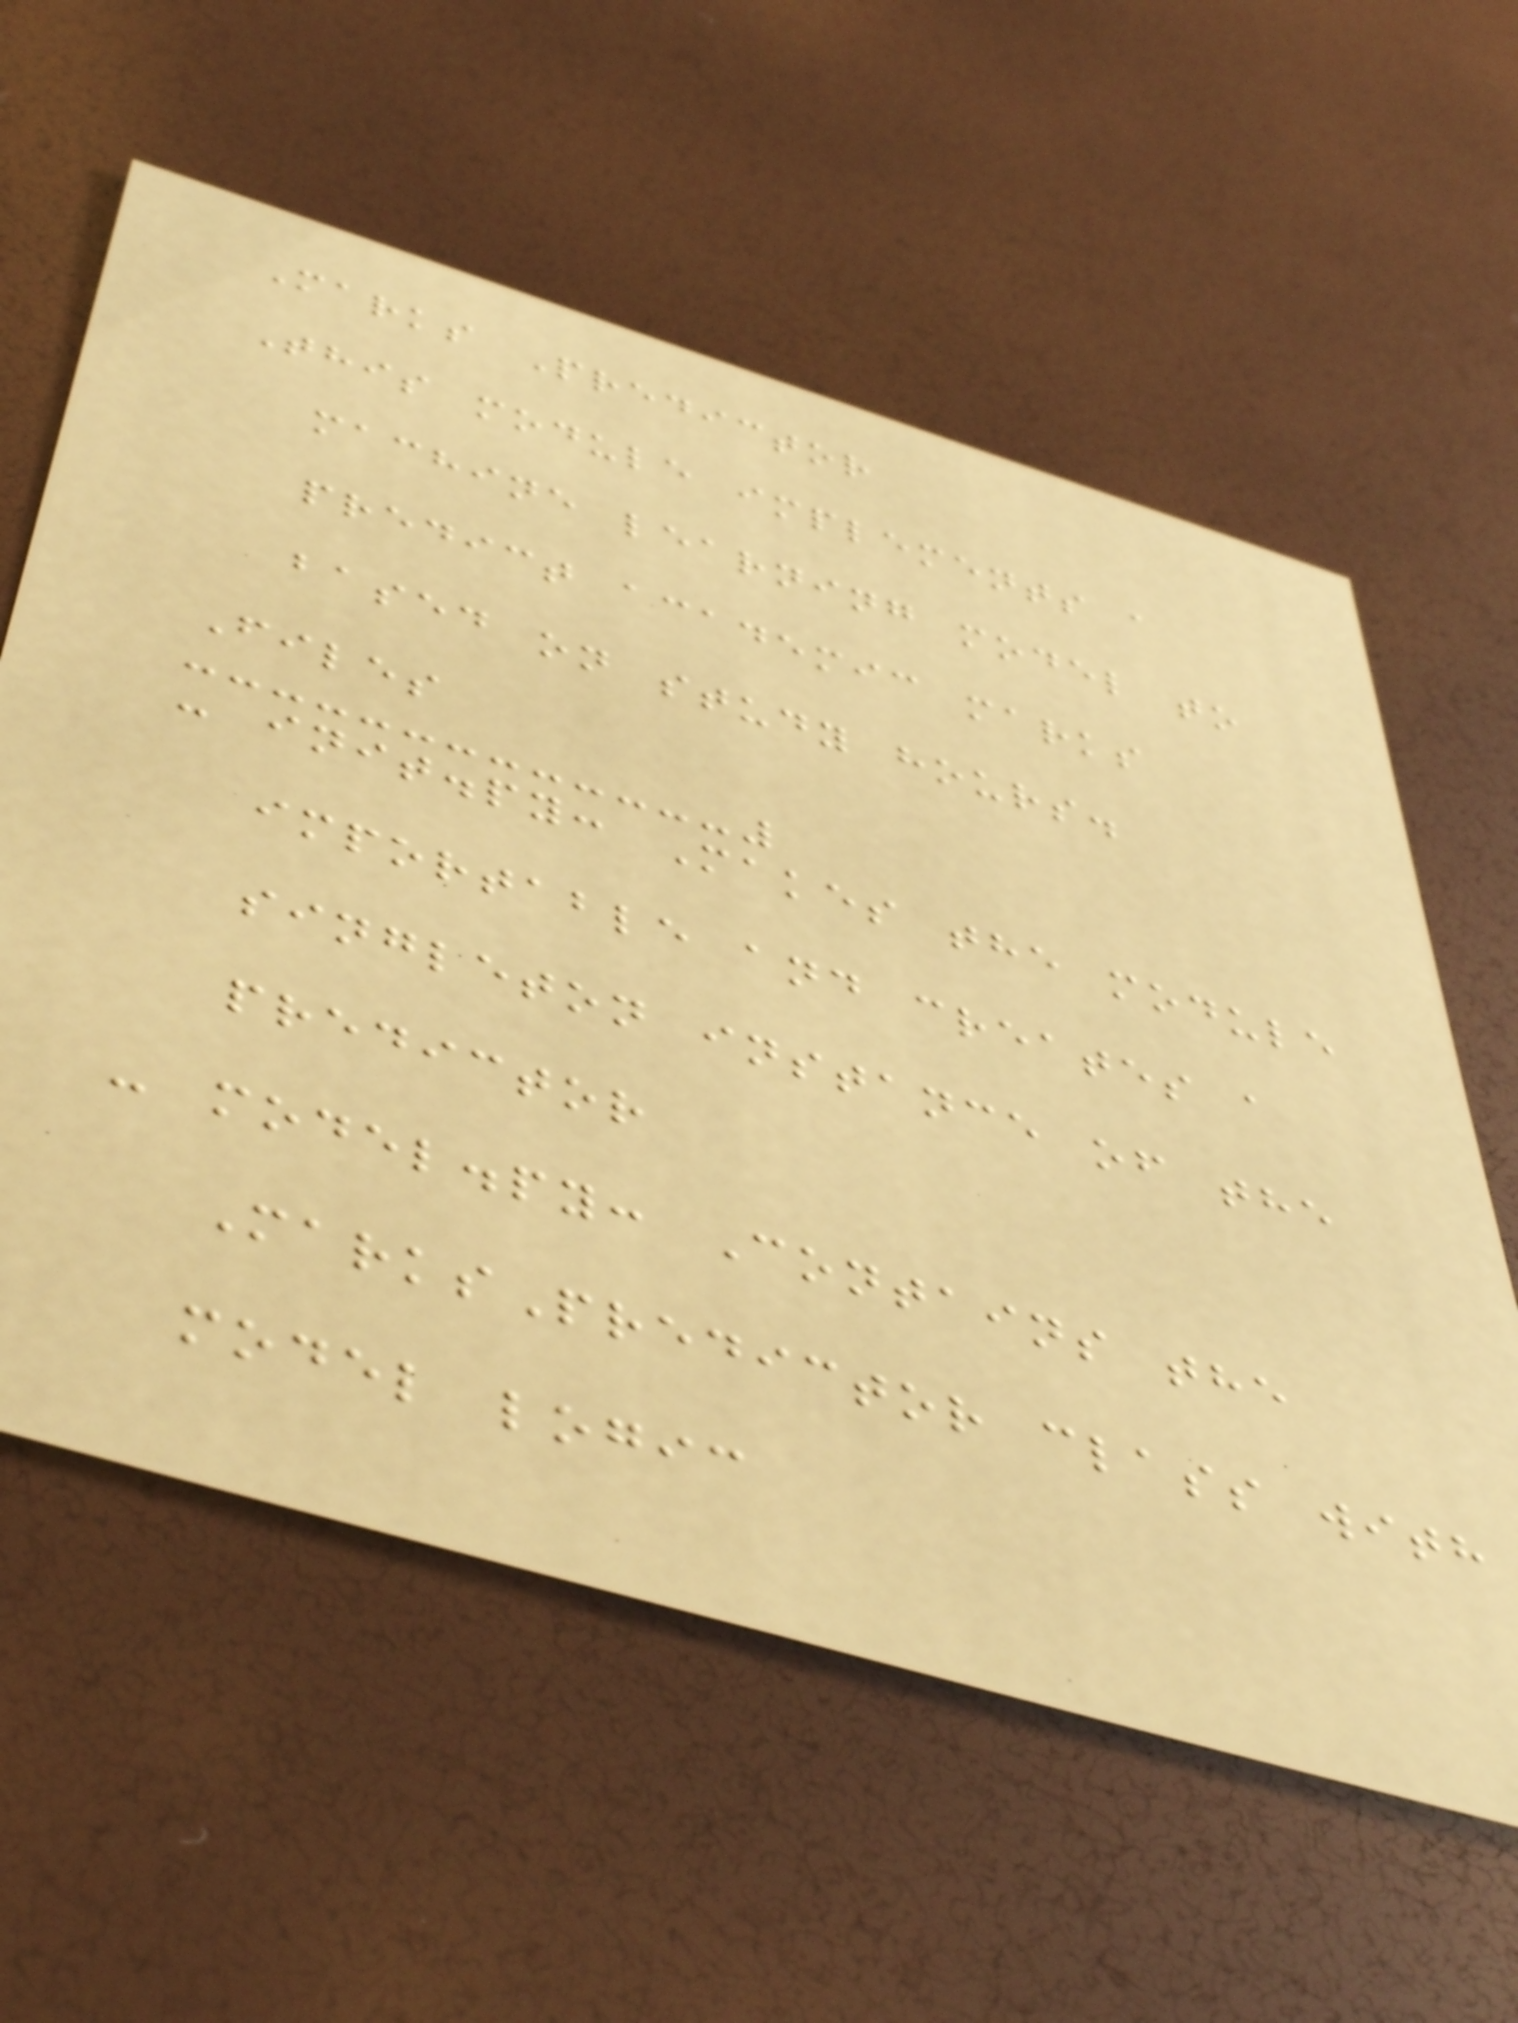Marks Predictor
This module implements a
machine learning model to
predict academic marks
based on study hours.
Files
- init.py: Makes the module
importable and creates a
singleton instance of the
predictor
- model.py: Contains the
MarksPredictor class with
model logic
